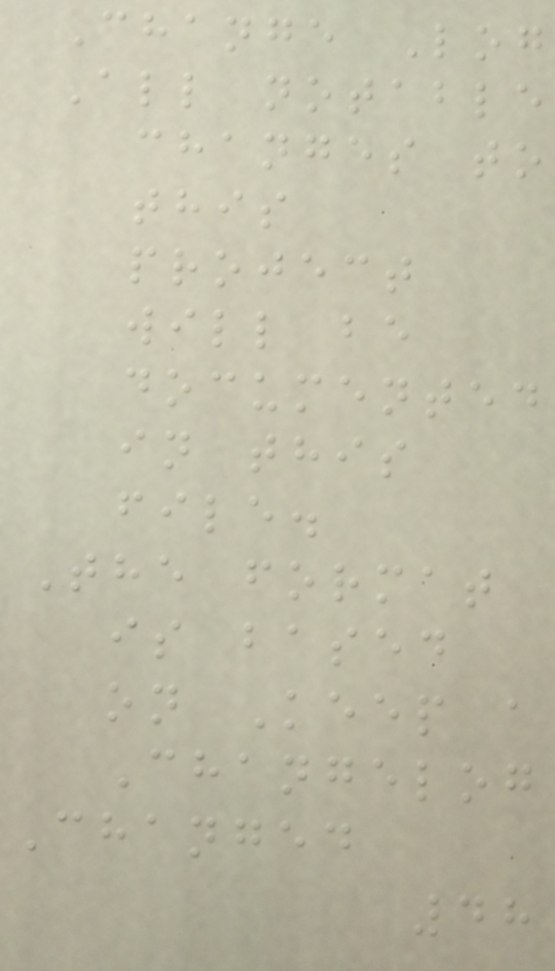Change Log
All notable
changes to
this
project
will be
documented
in this
file.
The format
is based
on Keep a
Changelog
Changed
48
